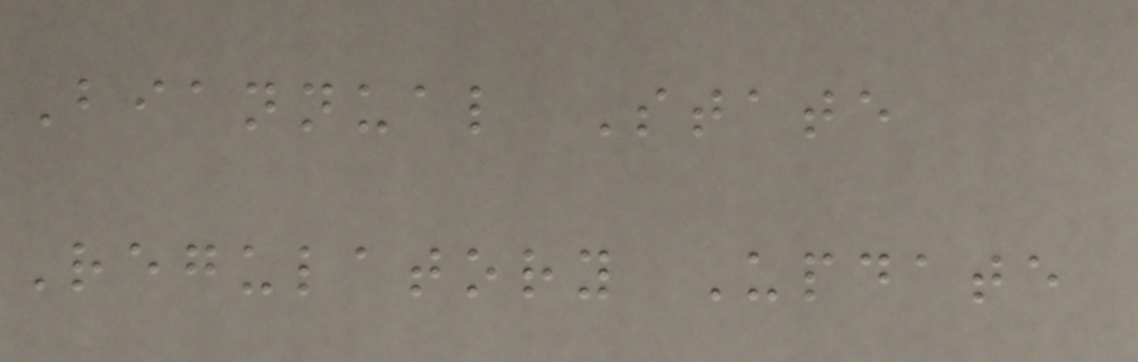Biannual State
Regulatory Update
